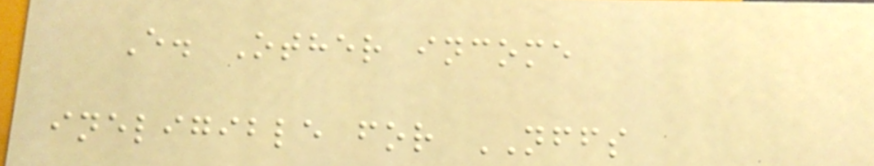E. Other income
ineligible for NFFS
